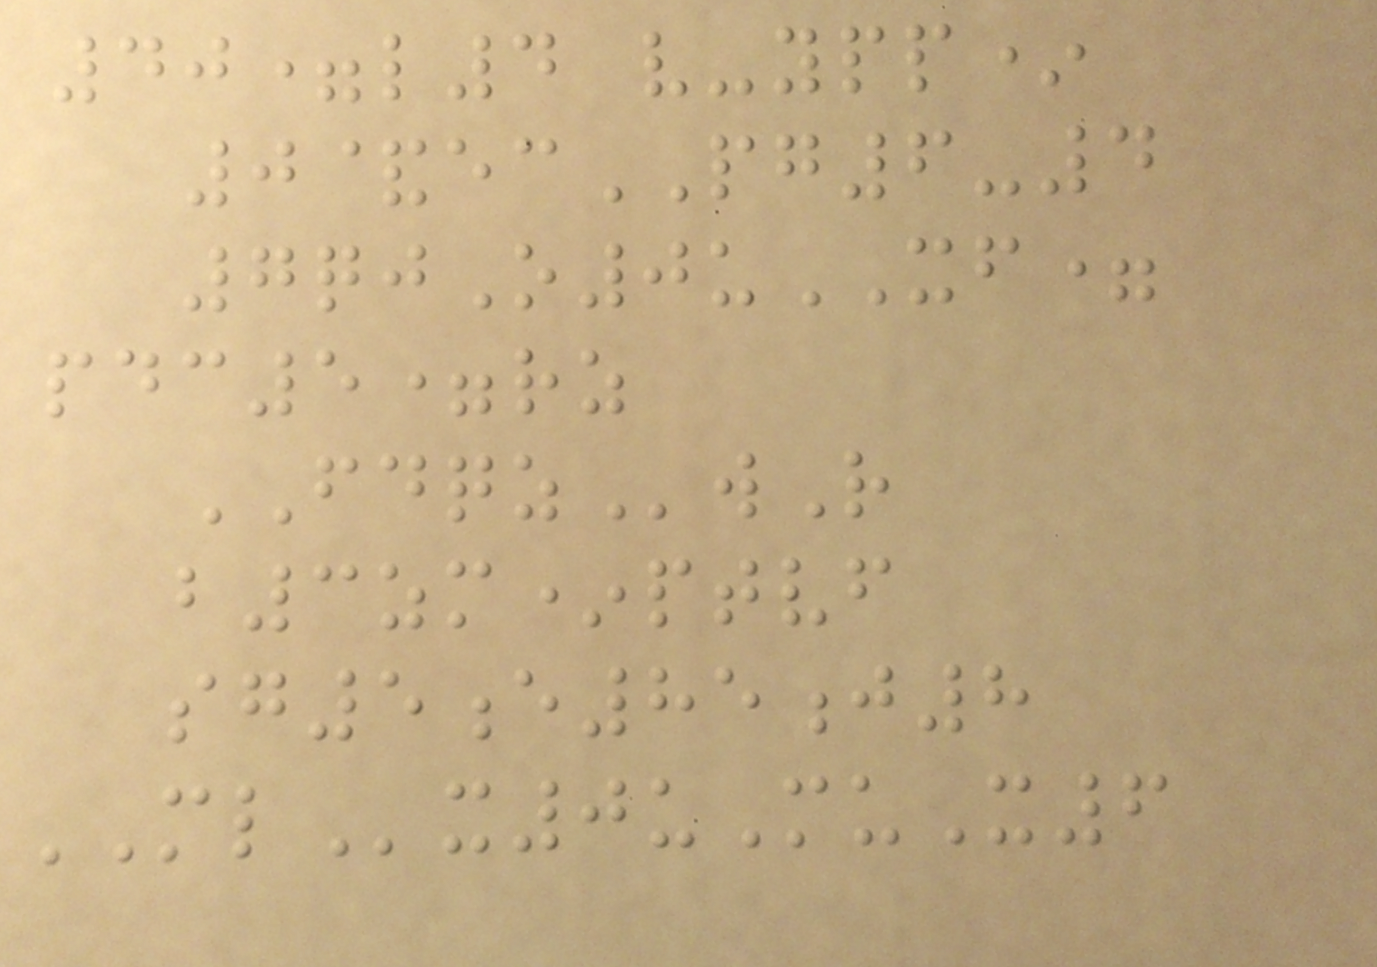40=l4 v-ypp*
0&ecPG6-4
7qjO0uXF=
pdc5=rz
FDQZwR
b3zm*ptvf
sg5e85j8
MLx0uMuX6
